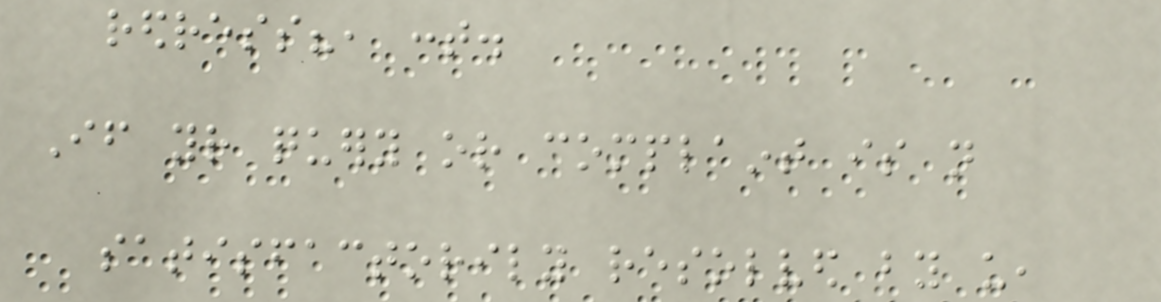redress?, cont.
If your query or complaint is not
satisfactorily resolved by us,
